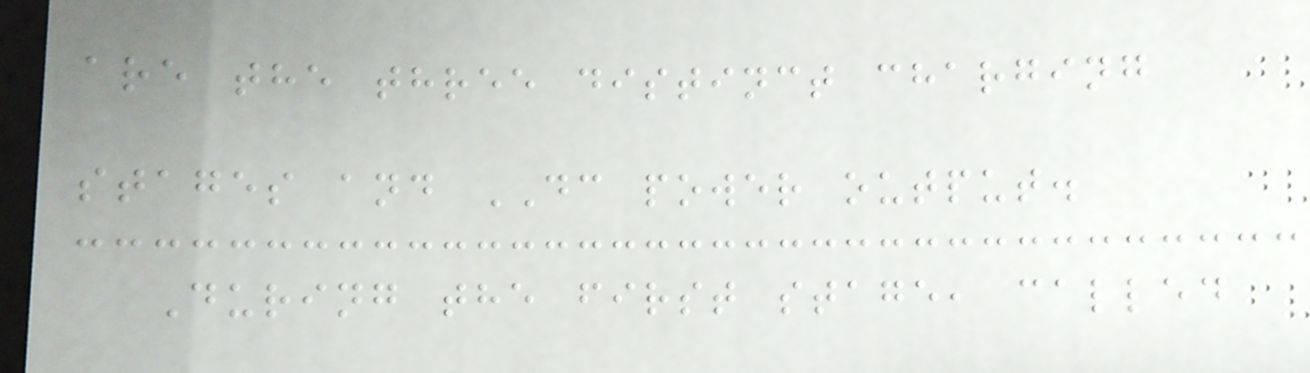are the three distinct charging
stages and DC power output.
During the first stage, called
